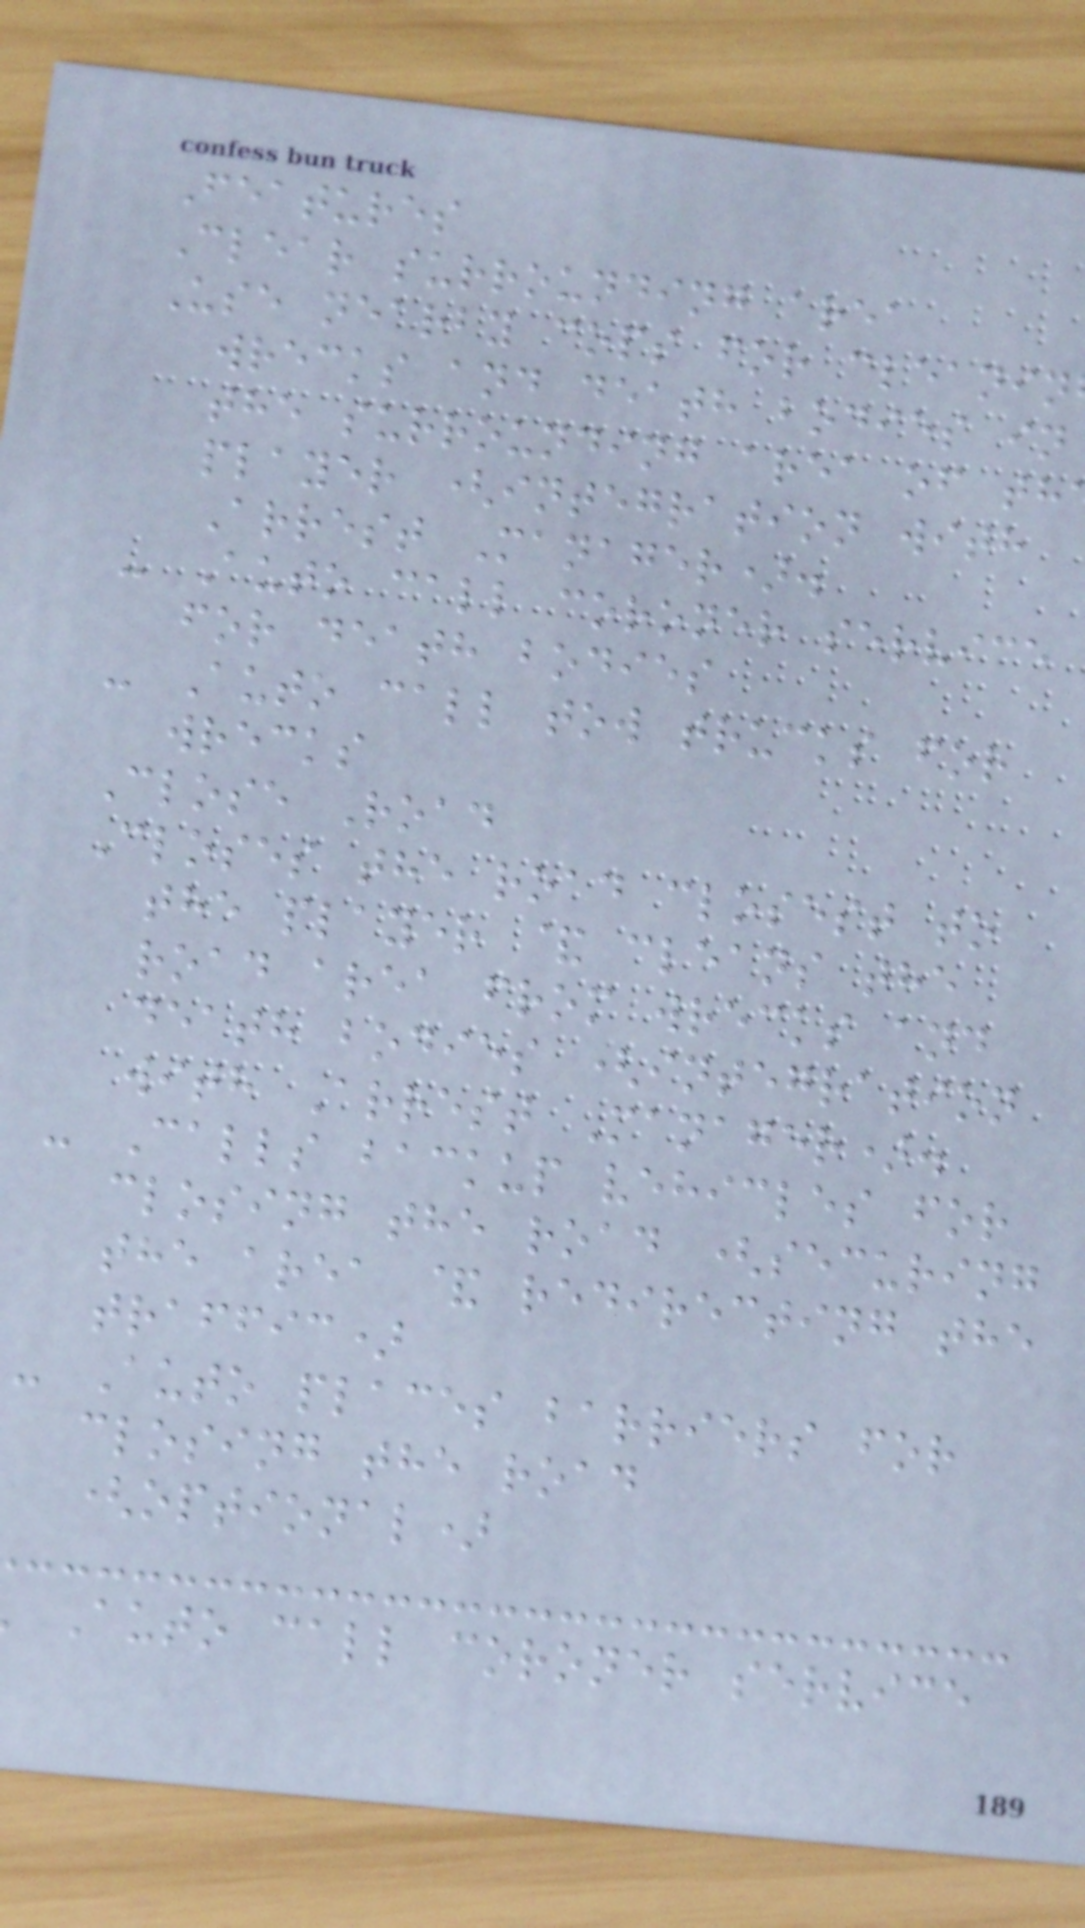Features
Clear surrounding area
Use nearby cops for cleanin
wrecks and death bodies in
the surrounding area of th
player (integration with
Arrest Manager).
- Auto call coroner service
for death bodies
- Auto call tow trucks for
wrecks
Close Road
Closes the road closest to
the player & cleans the
road area from wrecks and
death bodies (integration
with Arrest Manager).
- Calls backup vehicles for
closing the road (securing
the area & redirecting the
traffic)
- Auto places barriers for
closing the road
(optional)
Auto call coroner service
